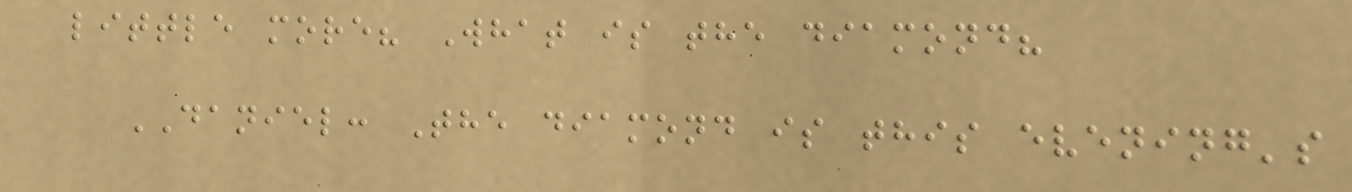little more? What is the diamond?
DANIEL: The diamond is this evening's
